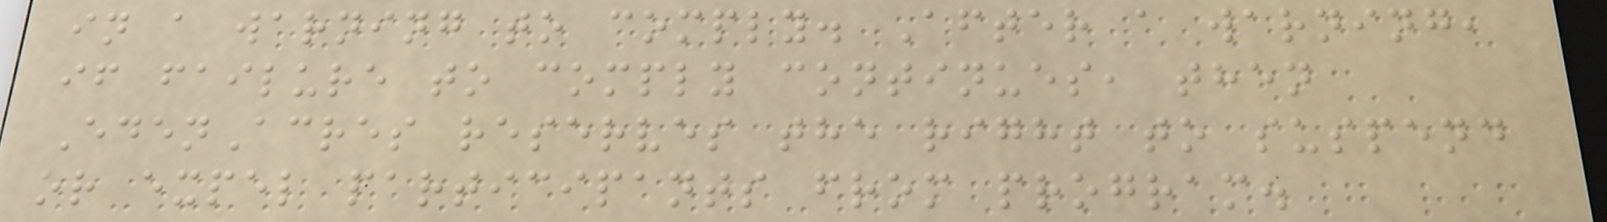in a warning to comply. After a warning,
if failure to comply continues, then
EdenAcres reserves the right to suspend
or expel participants from program.
